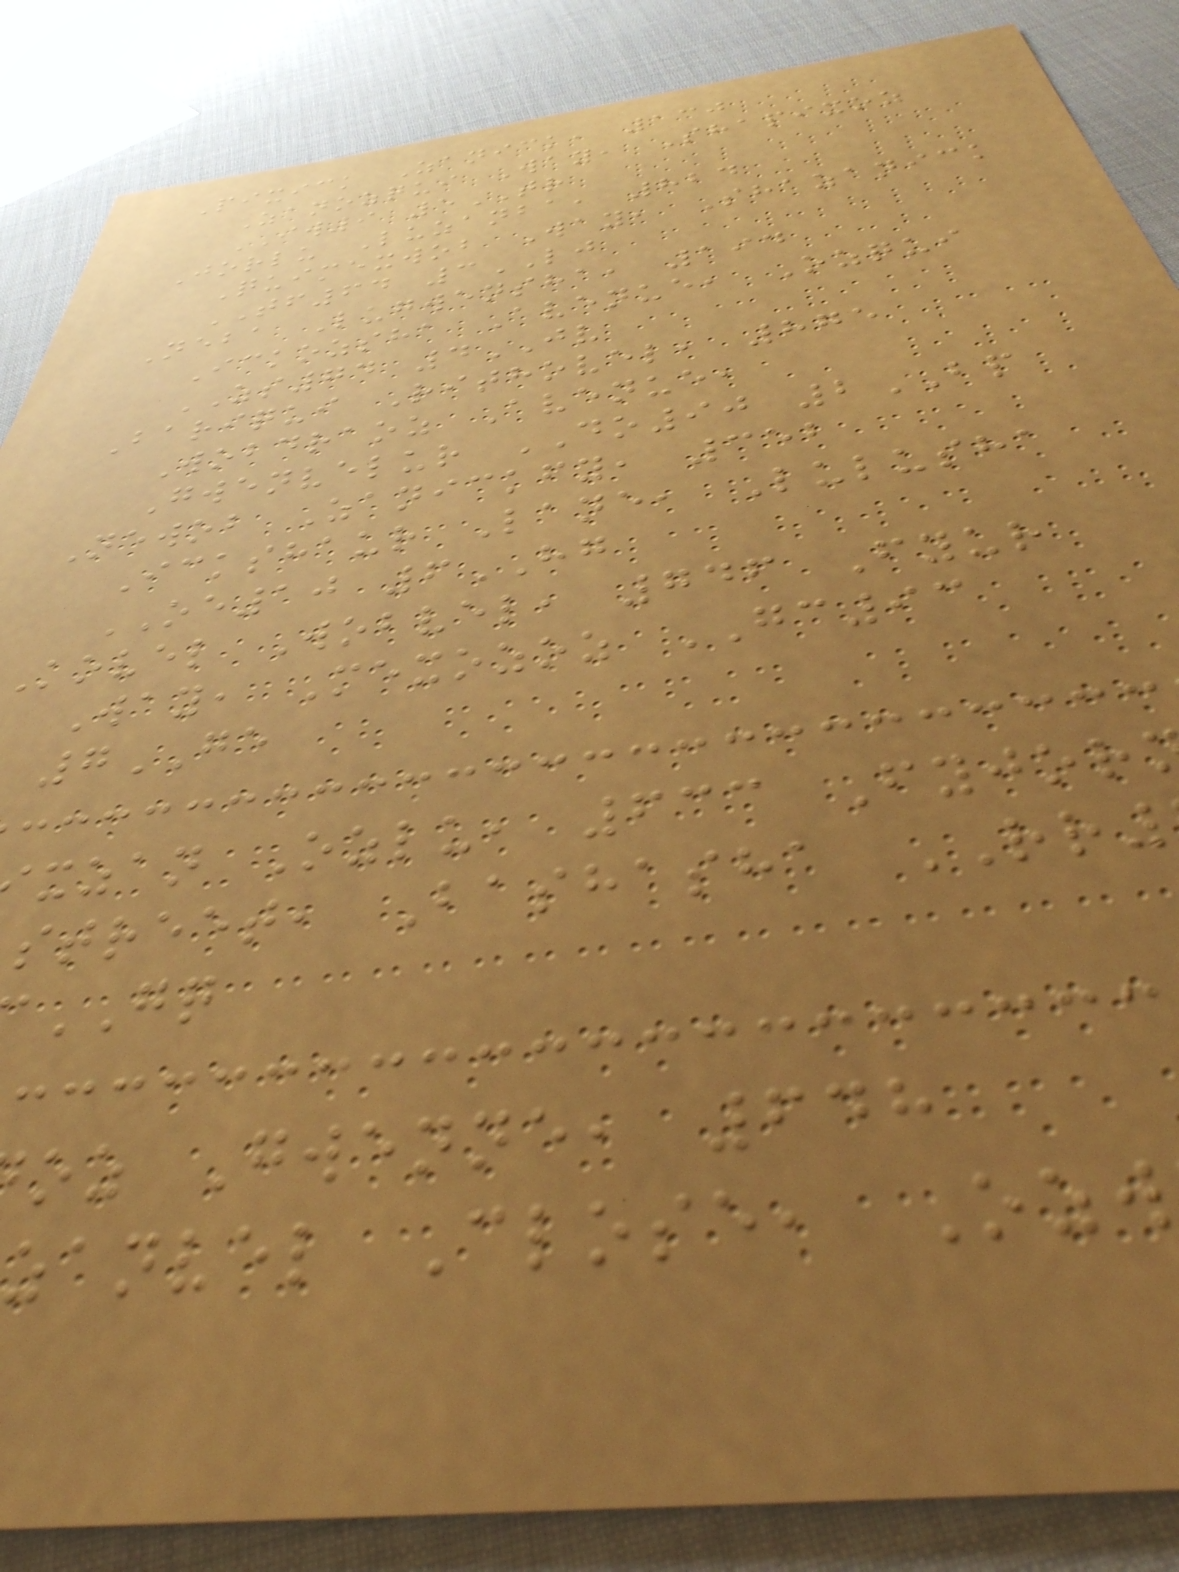Pixick Zanick, 130
Zanozqui Way, Shapixoz
IW9 5TR
Jorlu Luzanba, 824
Quimexwob Way, Shazanick
TF64 3LJ
Neba Lugwensha, 194
Ickozsha Avenue, Ozqui
ZS74 4JV
Bariqui Rithovel, 875
Wobdraoz Avenue,
Gwenvelur DO90 2BP
Newob Zanickfy, 352
Ickshaur Lane, Lulusha
OE10 6HG
Kovel Wobvel, 746 Fyur
Way, Mexozoz GC93
7GE
xzan Ozlu, 633 Fyjor
street, Bashasha RR
GQ
oz Gwenne, 648
zanvel Close, Ozw
